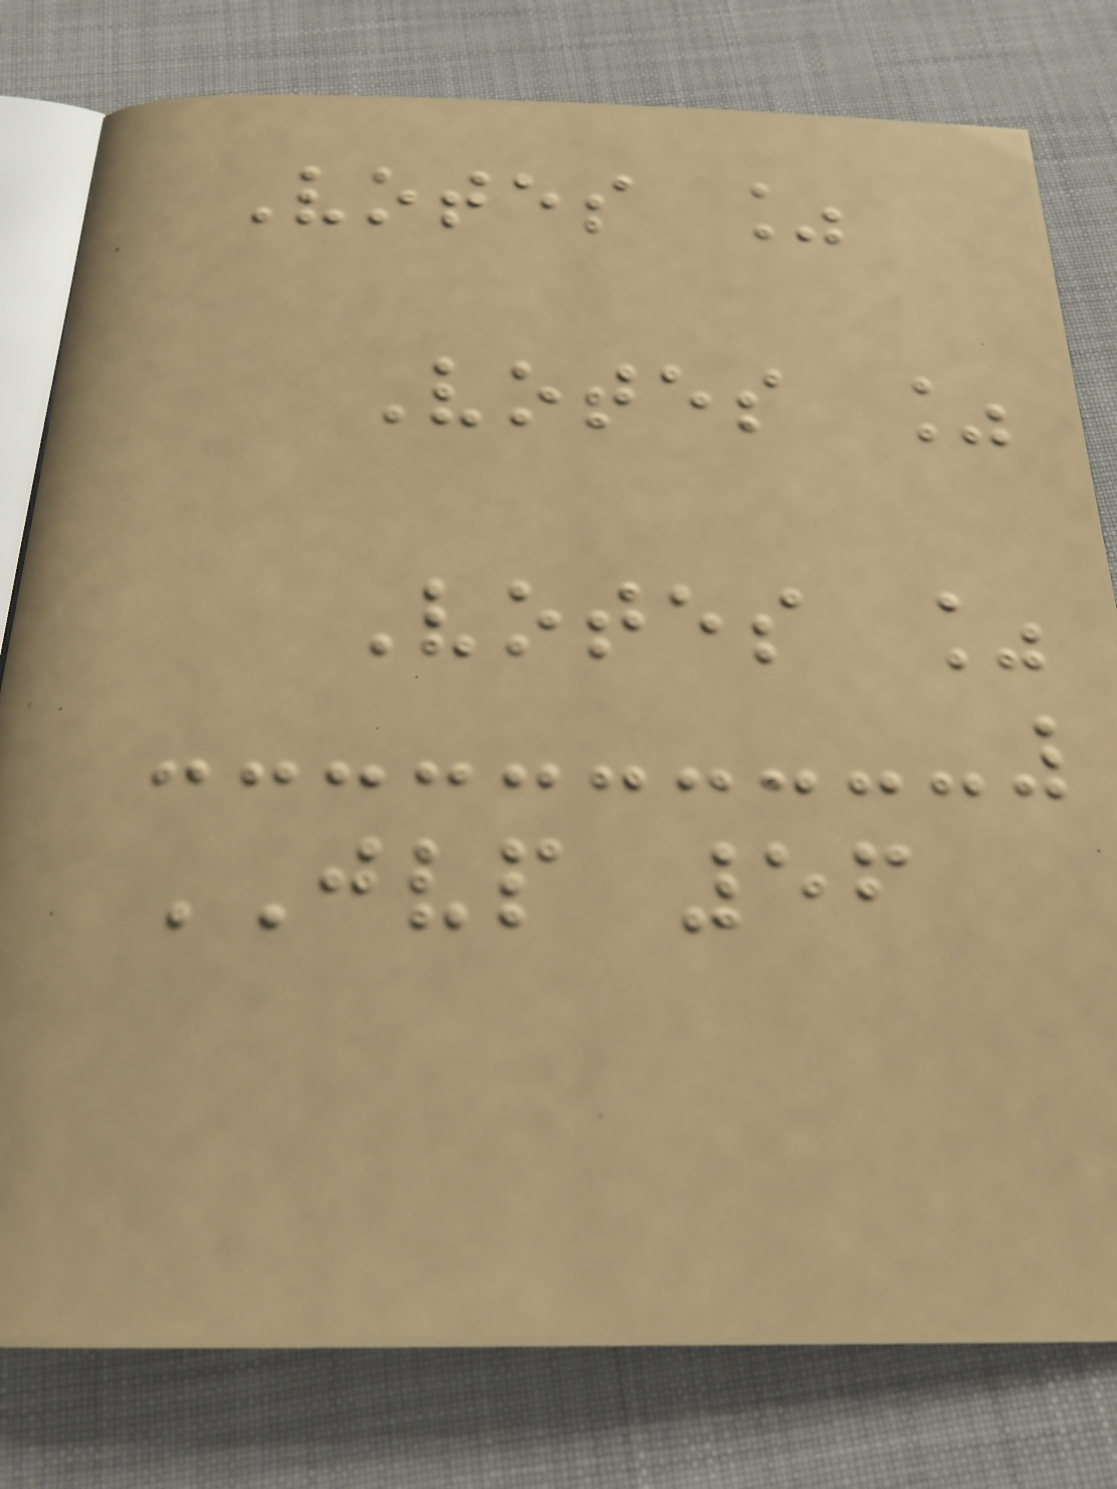Votes %
Votes %
Votes %
JVP 56
